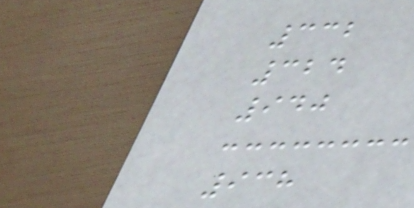332
324
940
938
